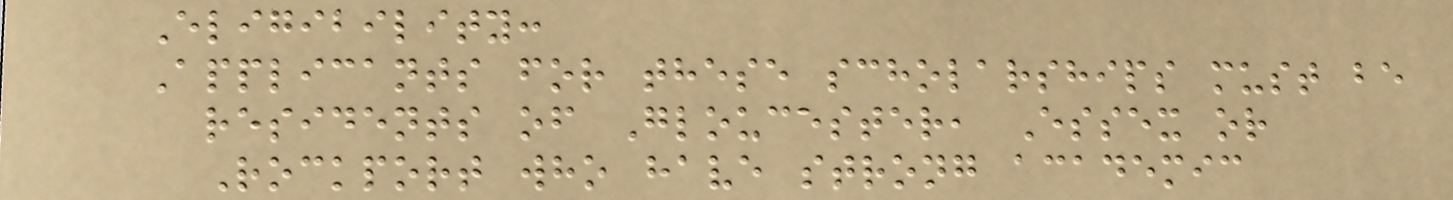Eligibility:
Applicants for these scholarships must be
residents of Gloucester, Essex or
Rockport who have strong academic
